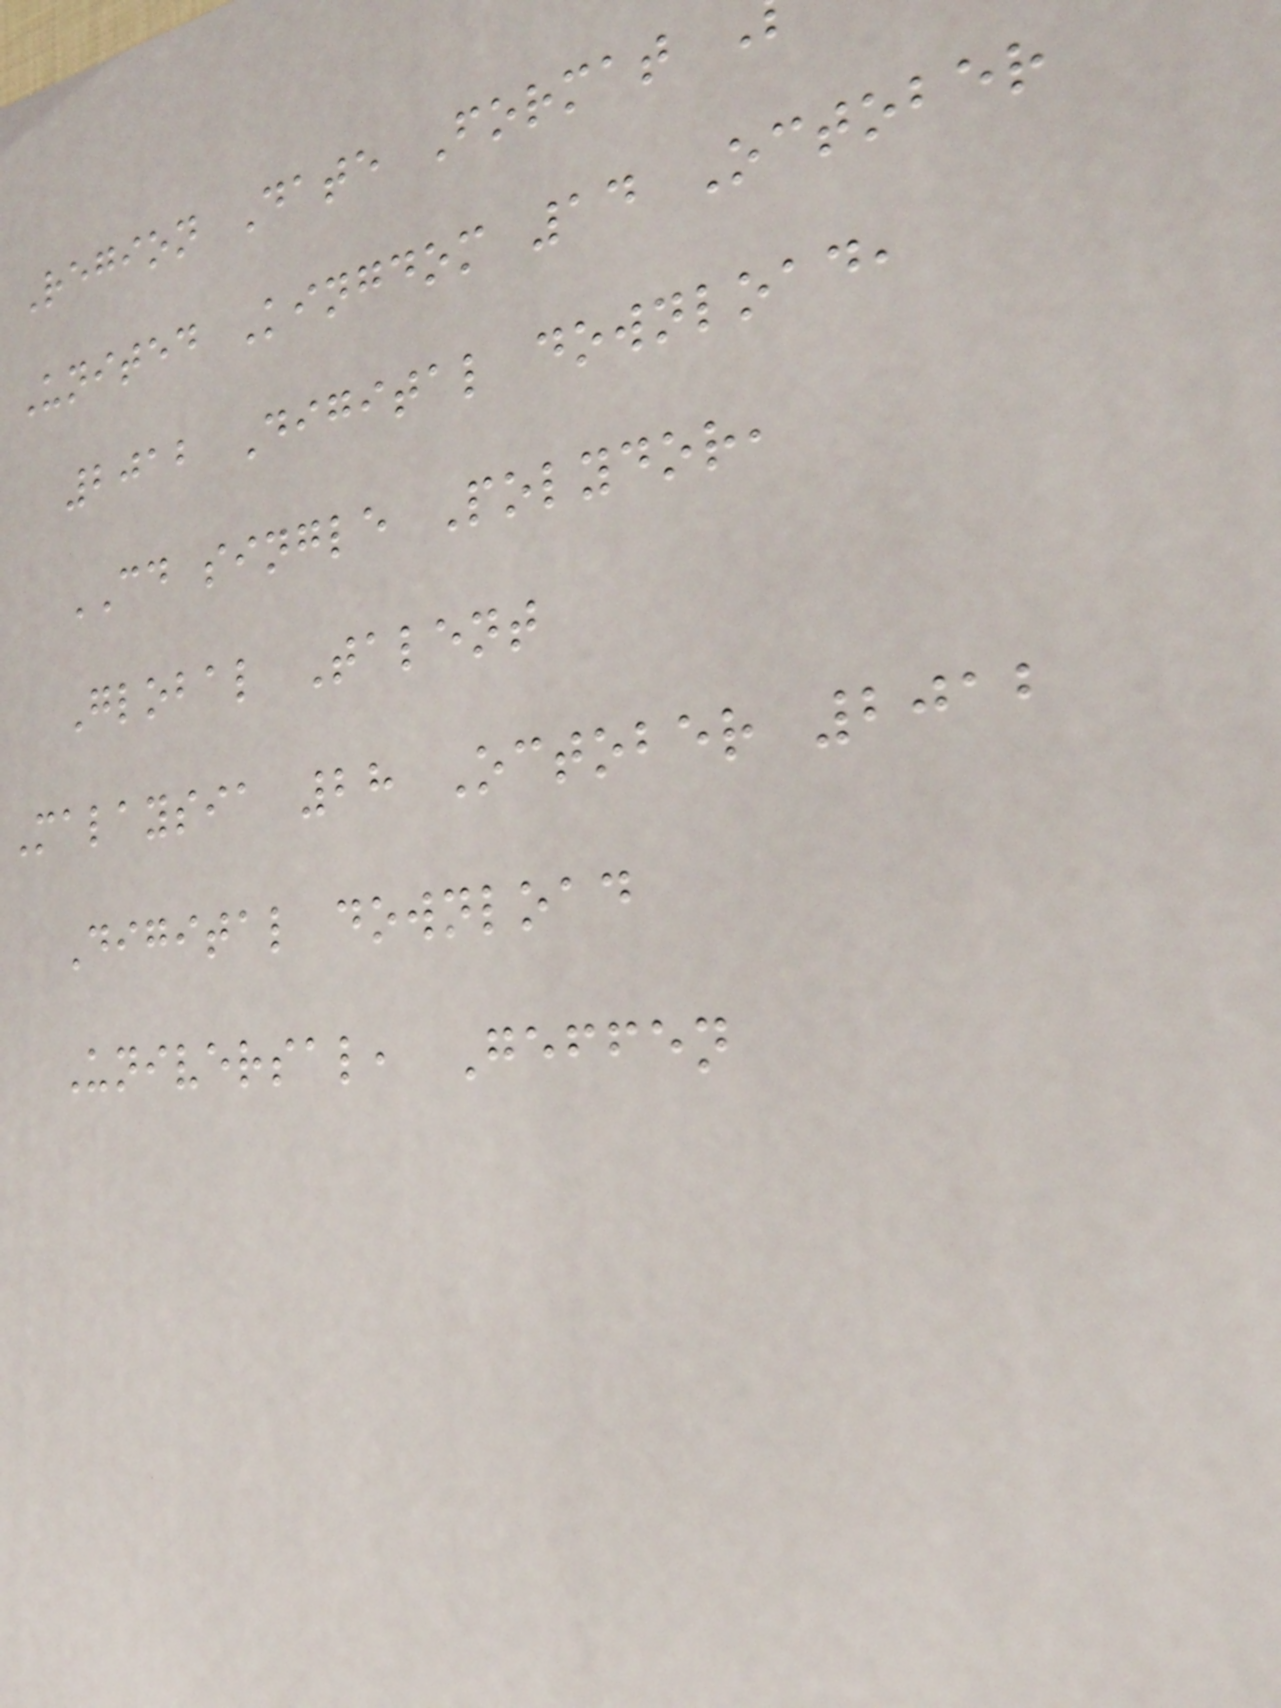Region Date Format
United Kingdom 14 October
2012 Digital download,
CD single Polydor,
Global Talent
Malaysia 28 October 2012
Digital download
Universal, Geffen
